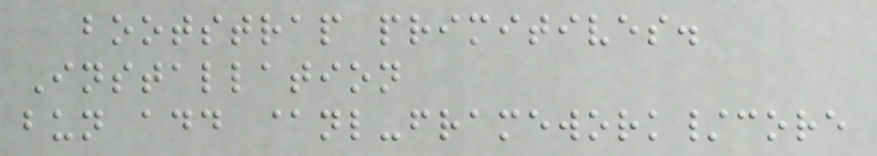bootstrap primitives.
Installation
bun add @nl-framework/core
